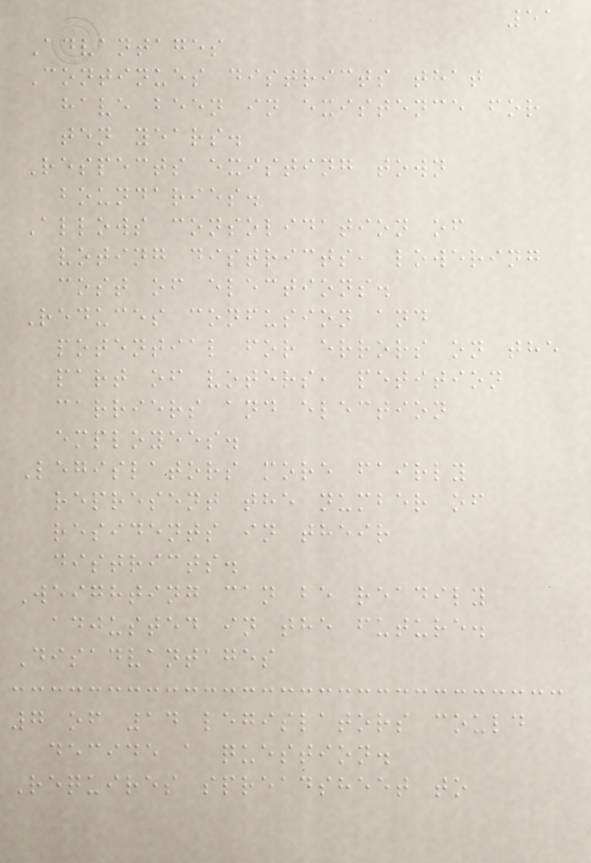51
Advantages
Continues districts that
have been in existence for
ten years.
Respects existing town
boundaries.
Allows consolidation of
voting districts, lowering
cost of elections.
Reduces confusion and
potential for errors on the
part of voters, petition
carriers and election
employees.
Legislators more fairly
represent the number of
residents in their
districts.
Weighting can be readily
adjusted in the future.
Disadvantages
7 of 14 legislators could
decide a question.
Requires spreadsheet to
